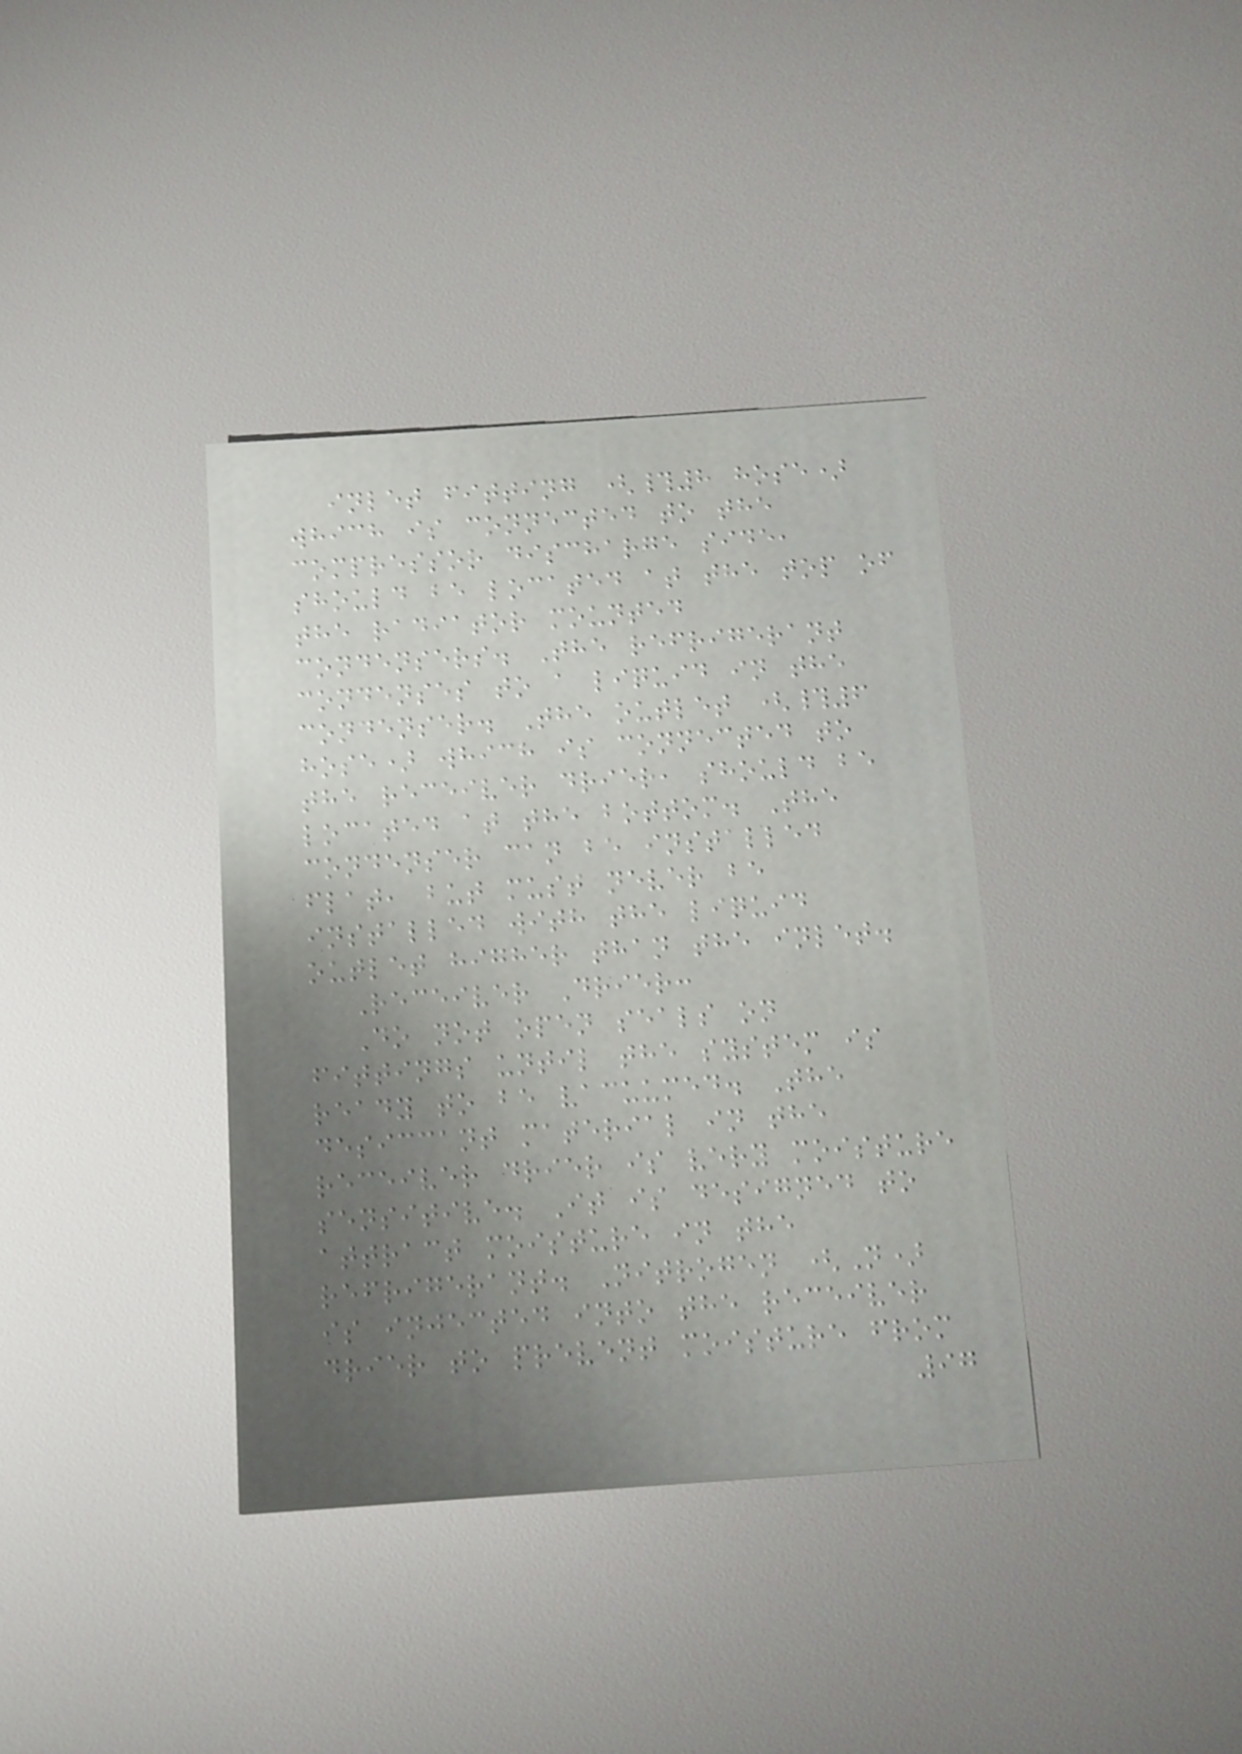inlet fitting (#8 hose)
which is connected to the
compressor discharge side,
should be located at the top of
the radiator mounted
condensers. The refrigerant
condenses to a liquid in the
condenser. The outlet (#6
hose) which is connected to
the receiver drier, should be
located at the bottom. The
condenser can be installed
flat, but must never be
installed with the liquid
outlet higher than the inlet.
Receiver Drier:
Do not open seals on
fittings until the system is
ready to be vacuumed. The
desiccant material in the
receiver drier is very moisture
sensitive. It is designed to
attract moisture in the
refrigerant. Nitrogen (N)
is injected into the receiver
drier to prevent moisture from
97
